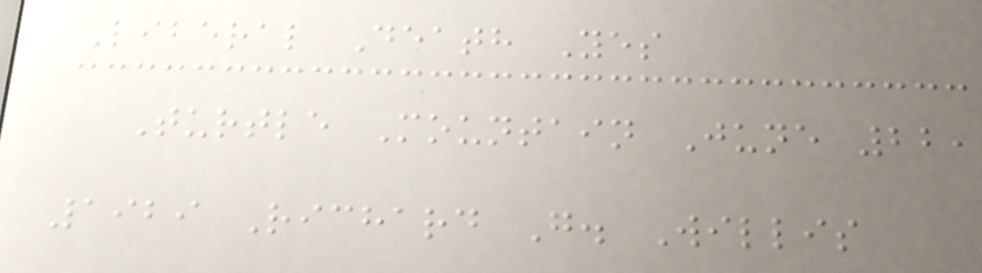Liberal Death Yes
Turtle Mountain June 22,
1929 Richard G. Willis
